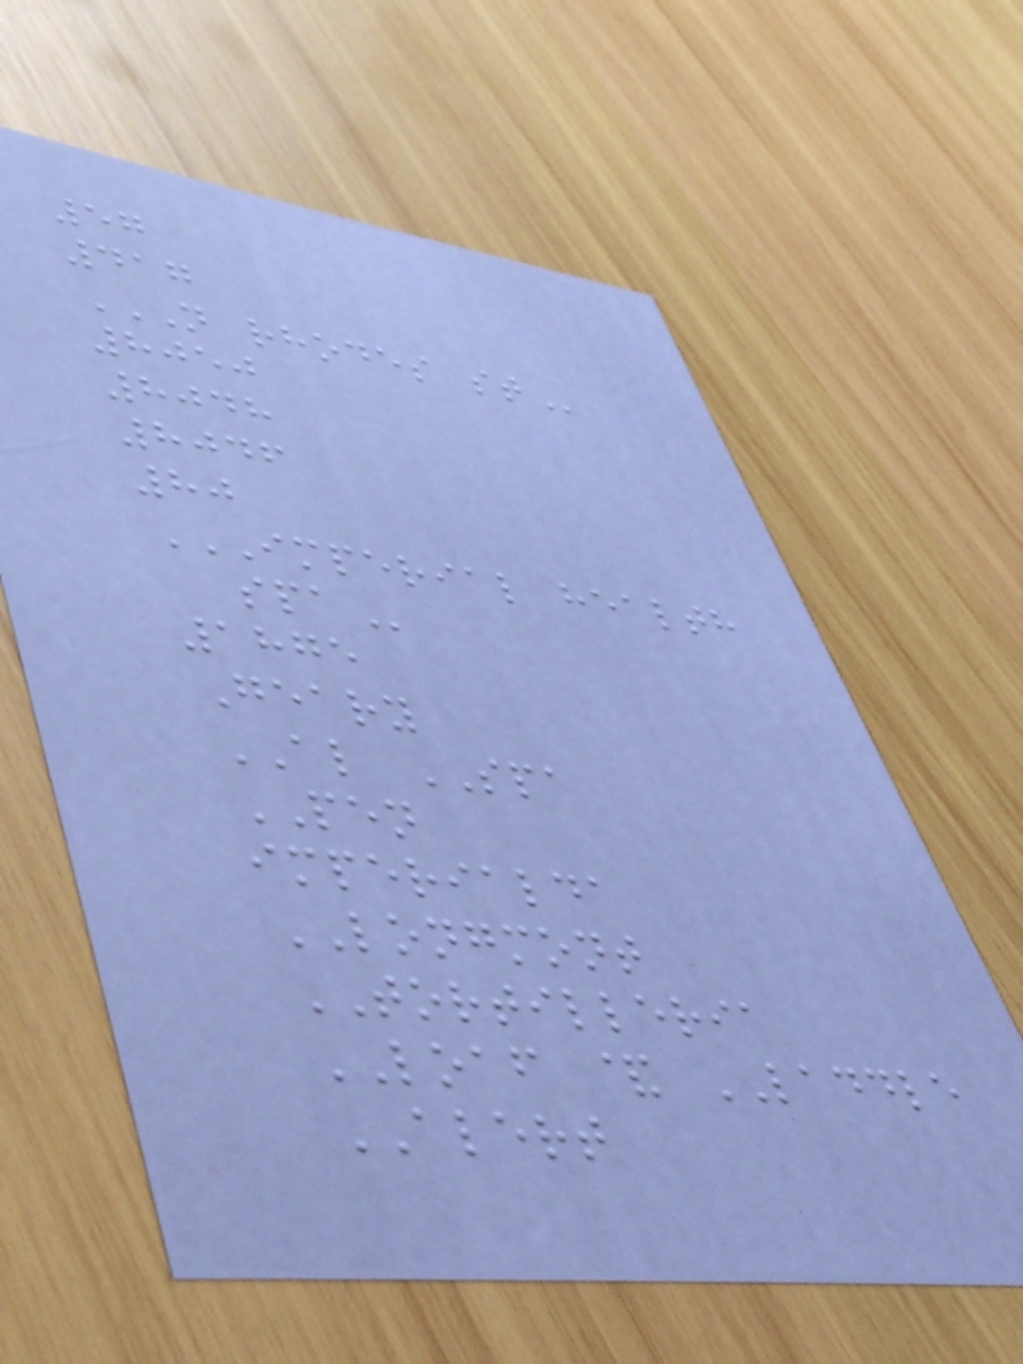57
417
N RHODES ST
8050
8048
8046
80
IMPERIAL HEALTH
SPA
1875
Geary
AL SPA
PEN
imperialda
LONGMONT
TORTILLERIA
LOAF & LADDLE
ALERT
